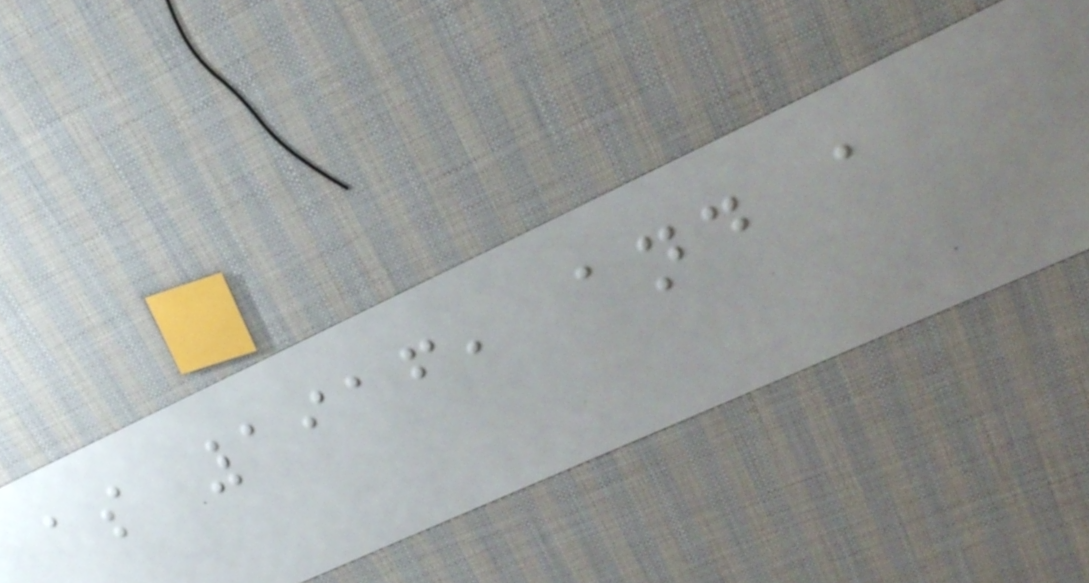as 1916, and a
